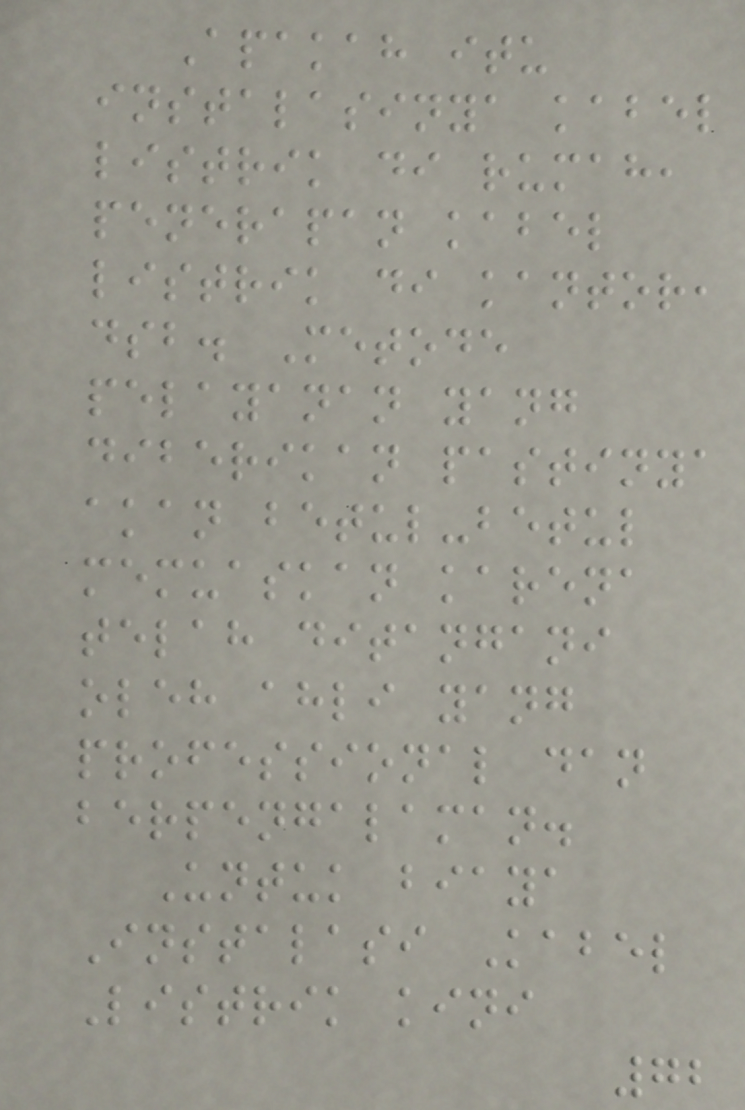Apakah itu
instalasinya kabel
listrik di rumah,
penerapan kabel
listrik di kantor,
dsb. Metode
pelayanan yang
diberikan pastinya
akan betul-betul
memuaskan karena
telah ditangani
oleh ahli yang
professional dan
berpengalaman.
Untuk biaya
Instalasi Kabel
Listrik kini
72
